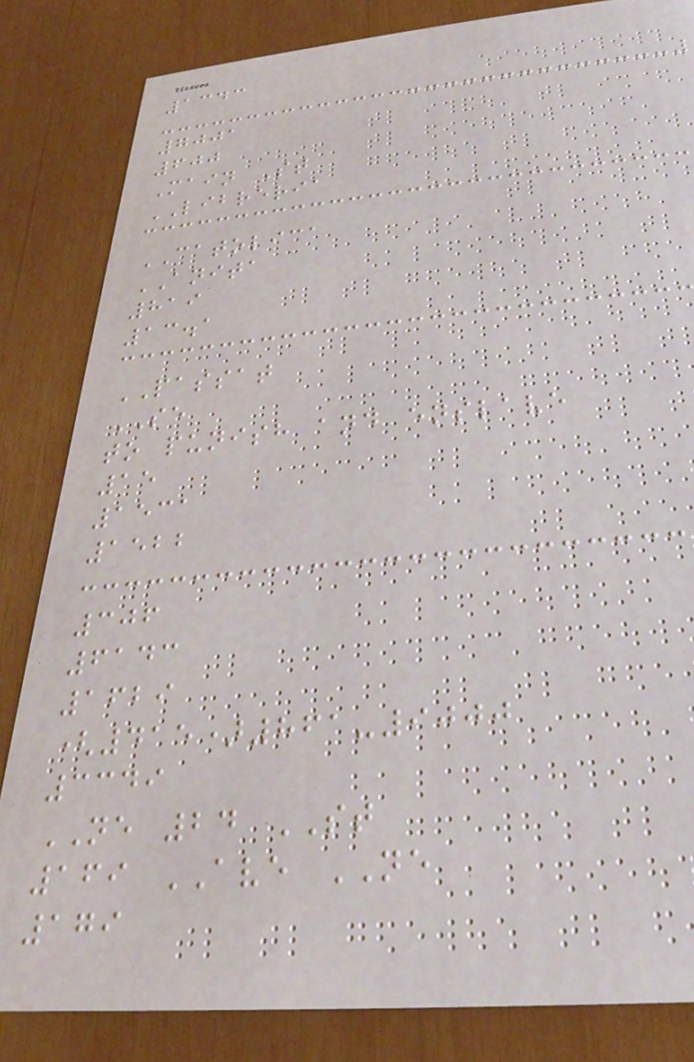1343
7001
600
Main St
LIBRERIA
CATOLICA
ANITA
819
13.1
PASSAT
SE
to punish and enslave
15
1531
1522
306
6143
1629
(415)861-9000
3349
NE 24 ST
169 AVE NE
179
